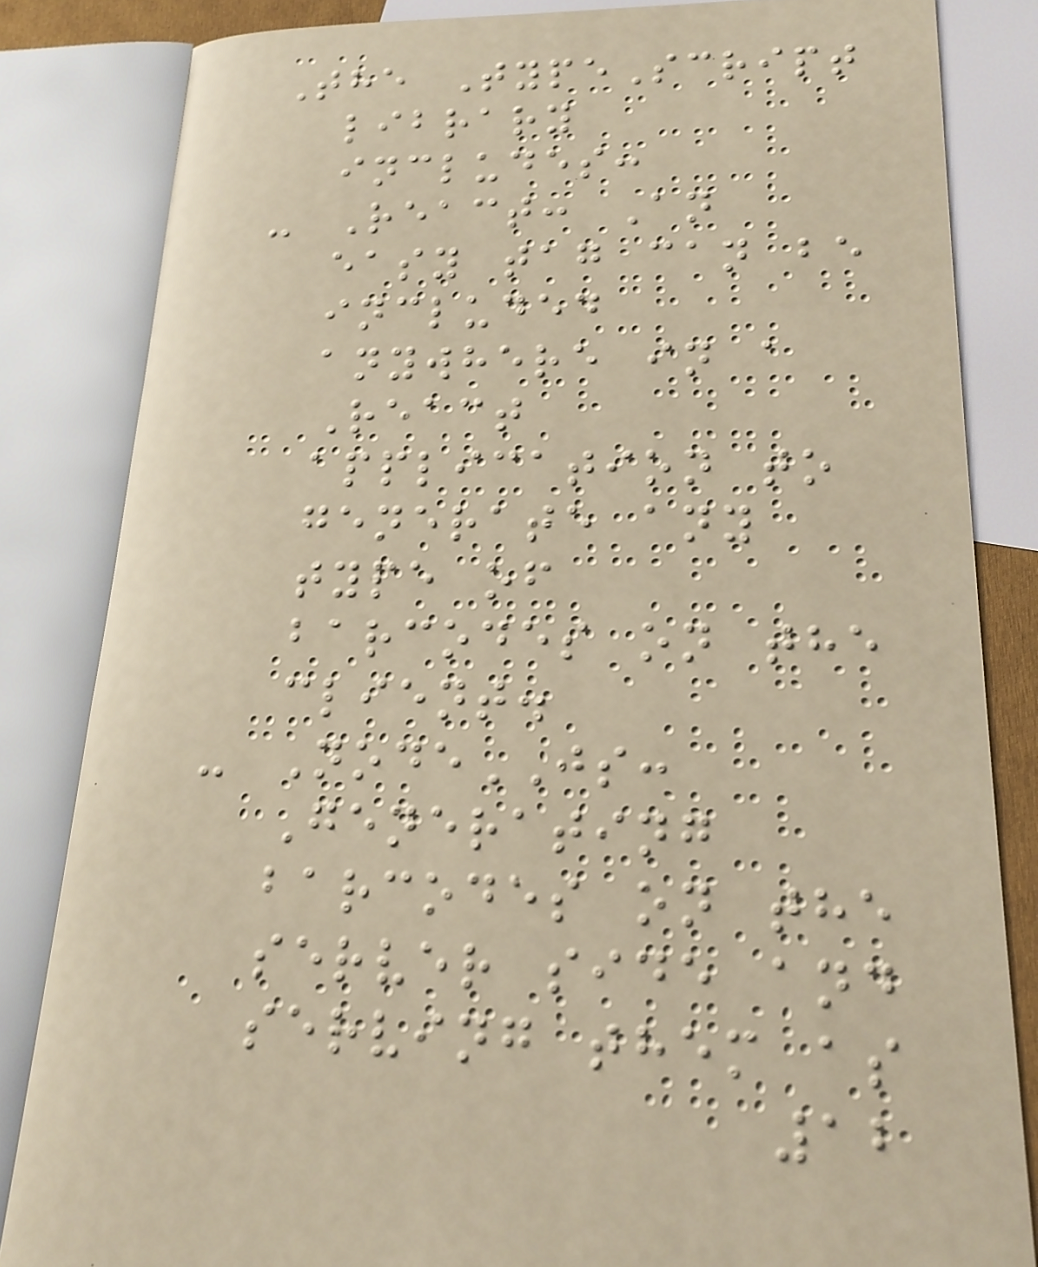The TypeScript
library
includes:
- React: An
easy tag can be
included
anywhere in a
React
application to
generate any
type of
barcodes on the
client.
- NodeJS:
Generating
barcodes on the
server side and
serving them as
12
